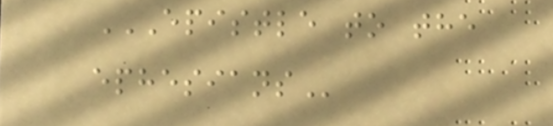EPISTLE TO THE
EPHESIANS
